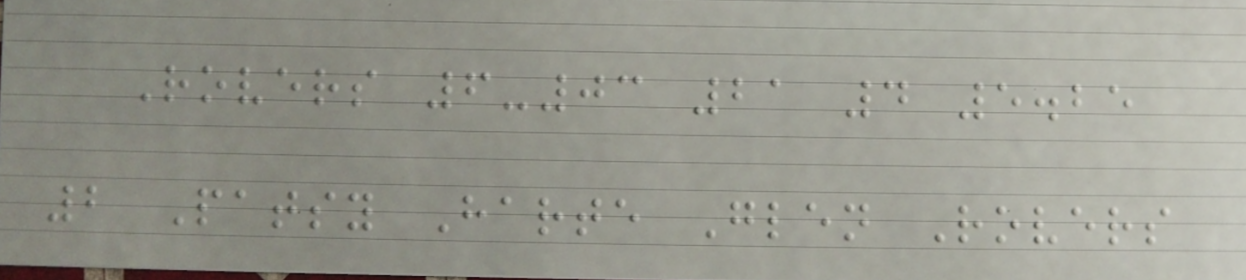Rovers 6-03 21 4 5.25
2 Patsy Harte Glen Rovers
